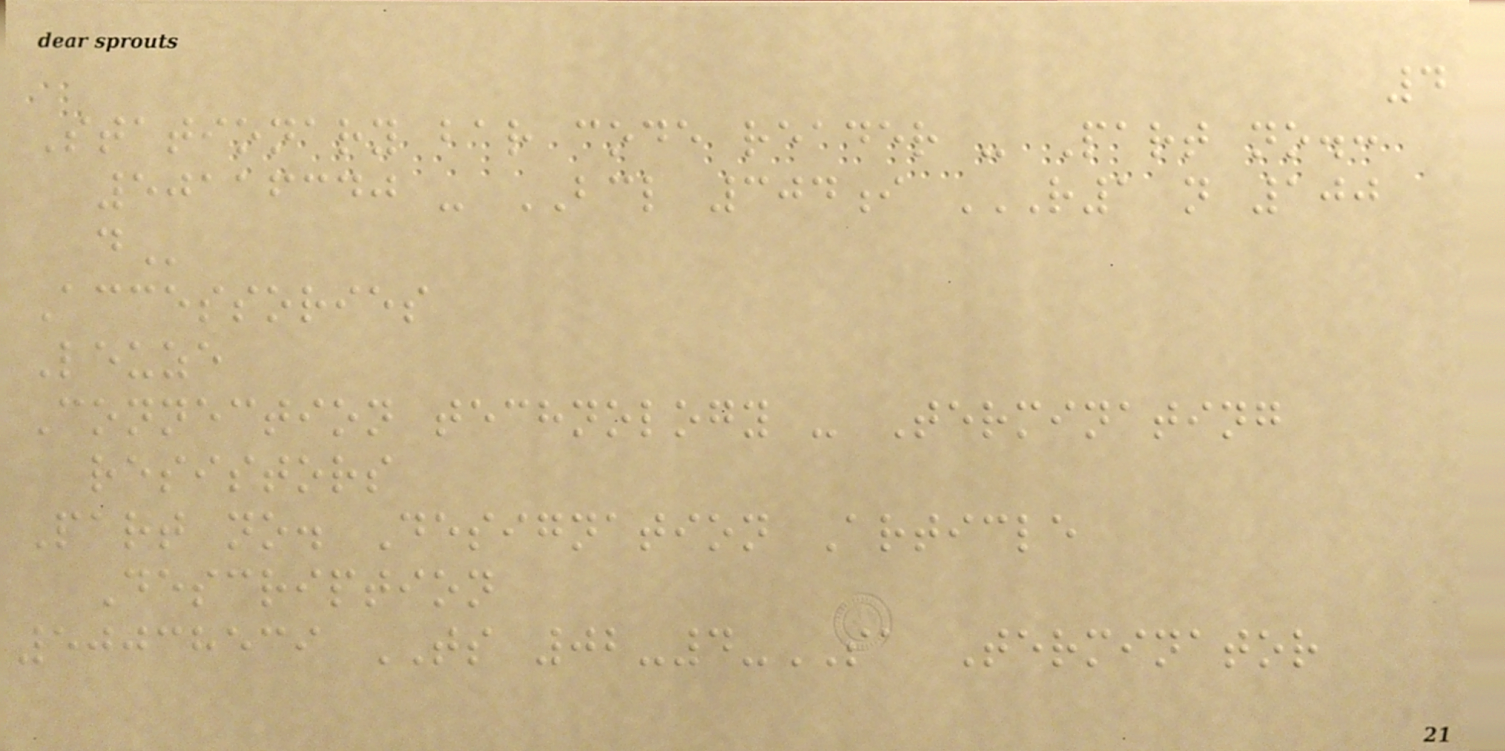4
Stationary bar code reader - Part no.:
50116340 - BCL 304i R1 N 100
D
Accessories
Leuze
Connection technology - Terminating
resistors
Part no. Designation Article
Description
50038539 TS 02-4-SA Terminator
